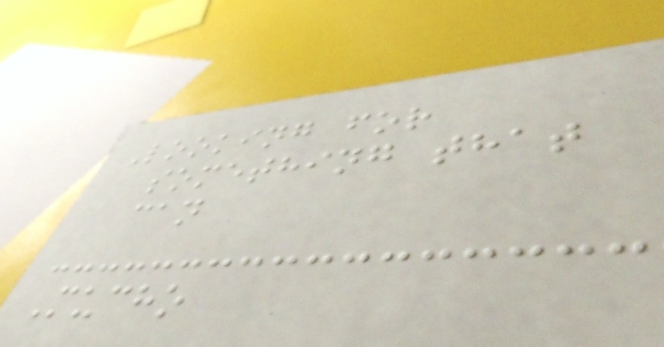Looking for
something that
can
Mucho
